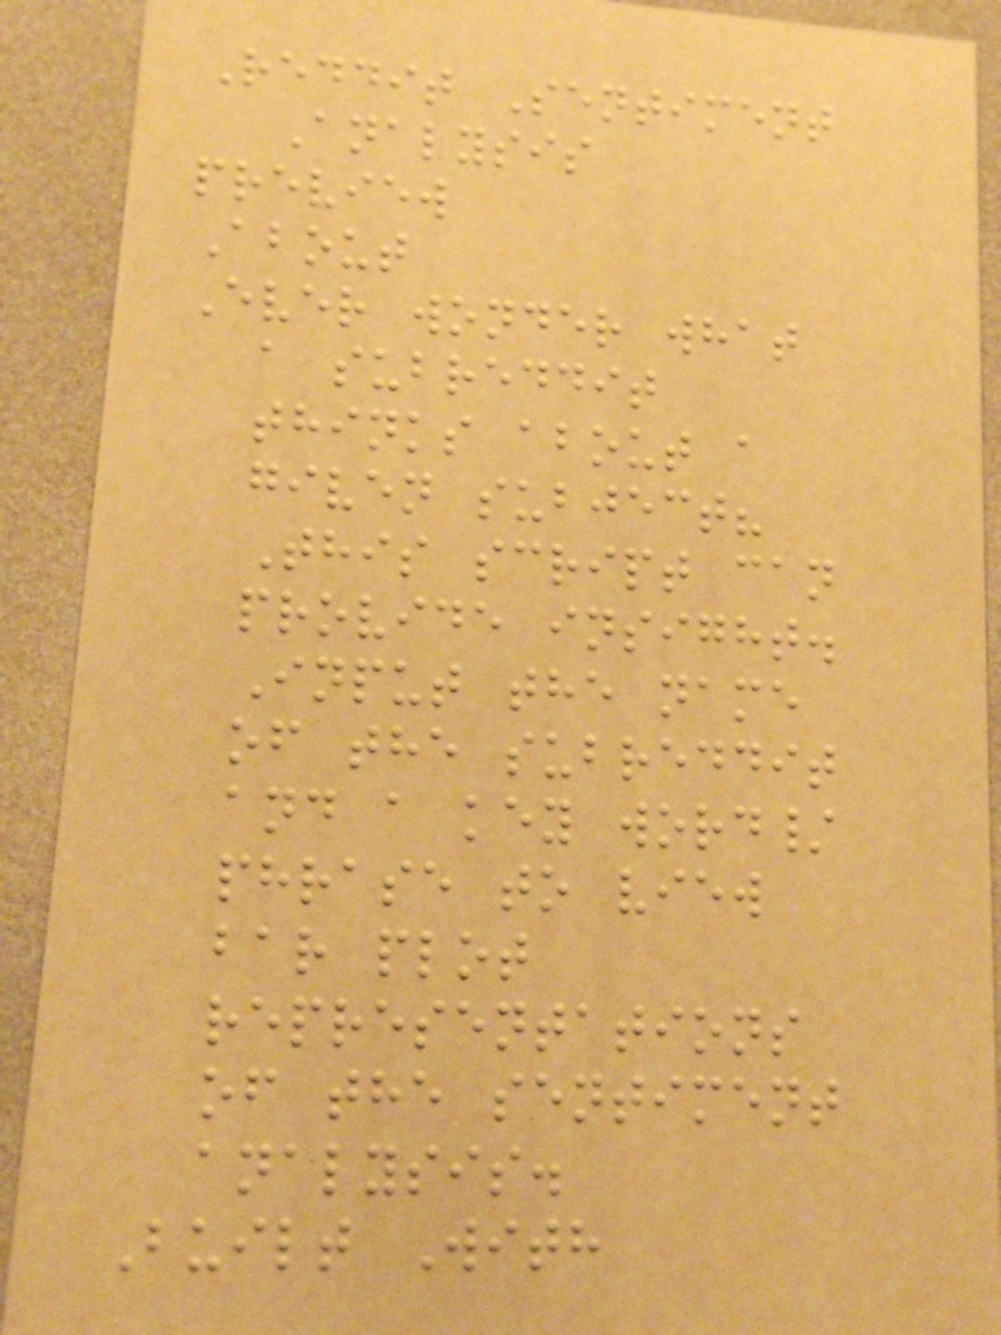Reddit Sentiment
Analysis
preview
About
Ever wonder what
a subreddit
thinks about a
given subject?
This script can
provide insight.
Input the name
of the subreddit
and a key word/
phrase to view
bar plot
representations
of the sentiment
analysis.
Built With
